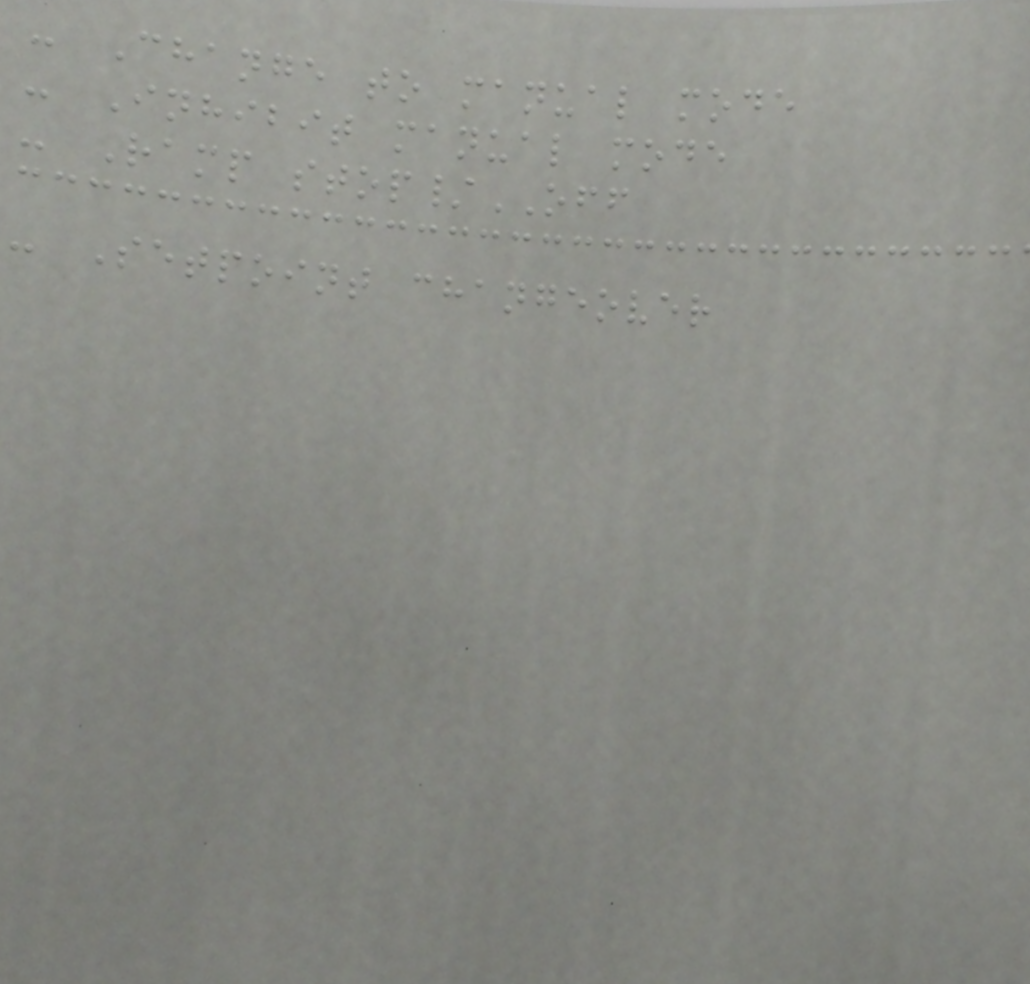- Change to manual mode
- Inhibit manual mode
- Ramp stop/OFF
- Setpoint changeover
